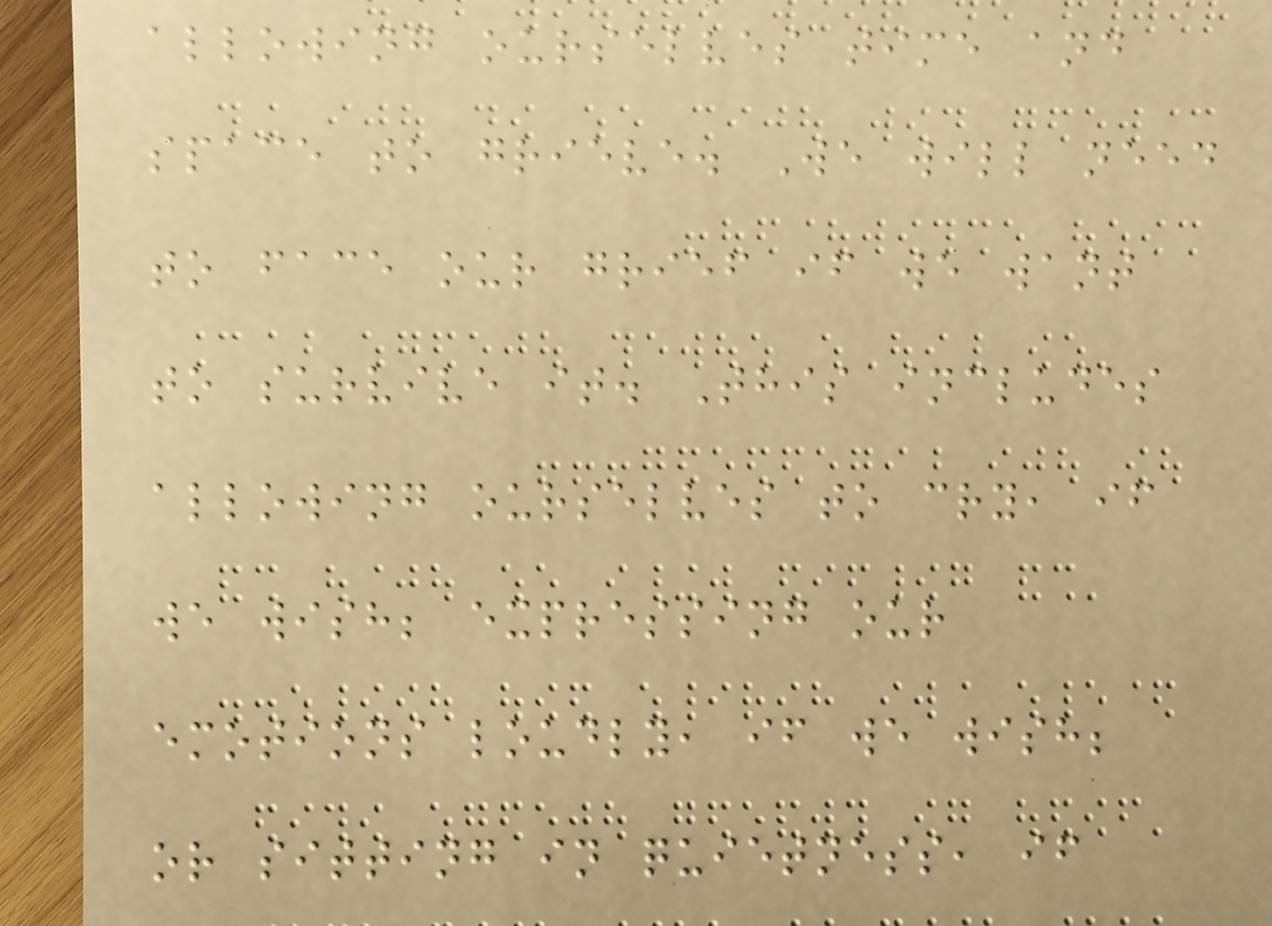allowing ourselves time and
space to grieve. We will need
to face our grief if we want
to survive it. This includes
allowing ourselves to cry, if
we wish; expressing our
emotions loudly, if we wish;
or sitting in quietness, if
